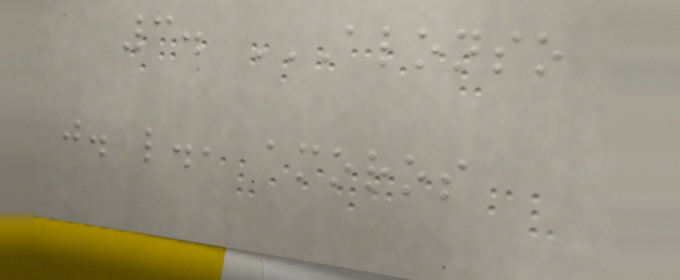3. ALONSO
J. L., AMOROS
